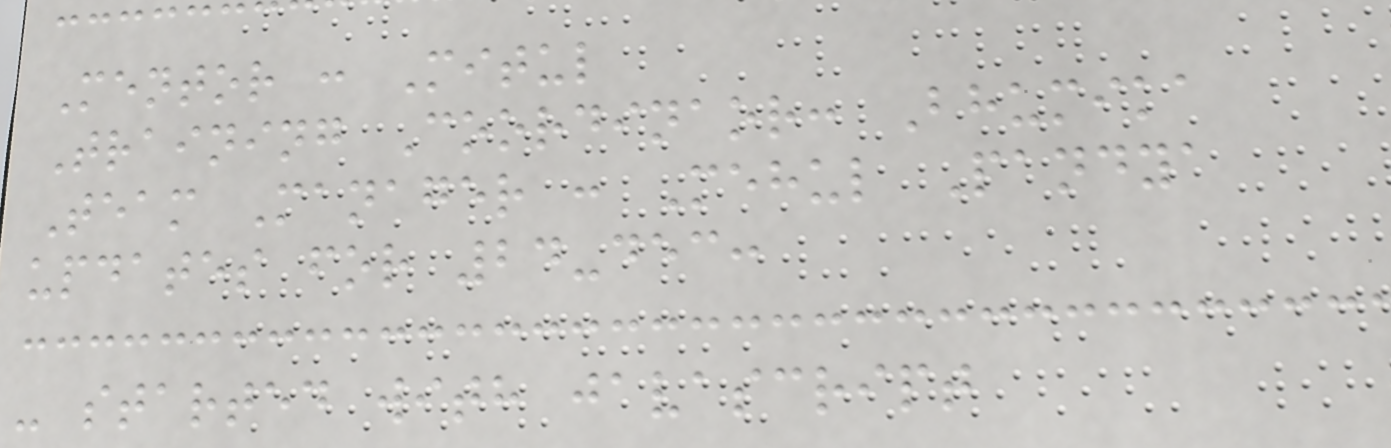Mentor : Mitul
Training Coordinaor: Bhumika
Team Manager : Mehul Pandya
updates for 24-dec:
- started with javascript
